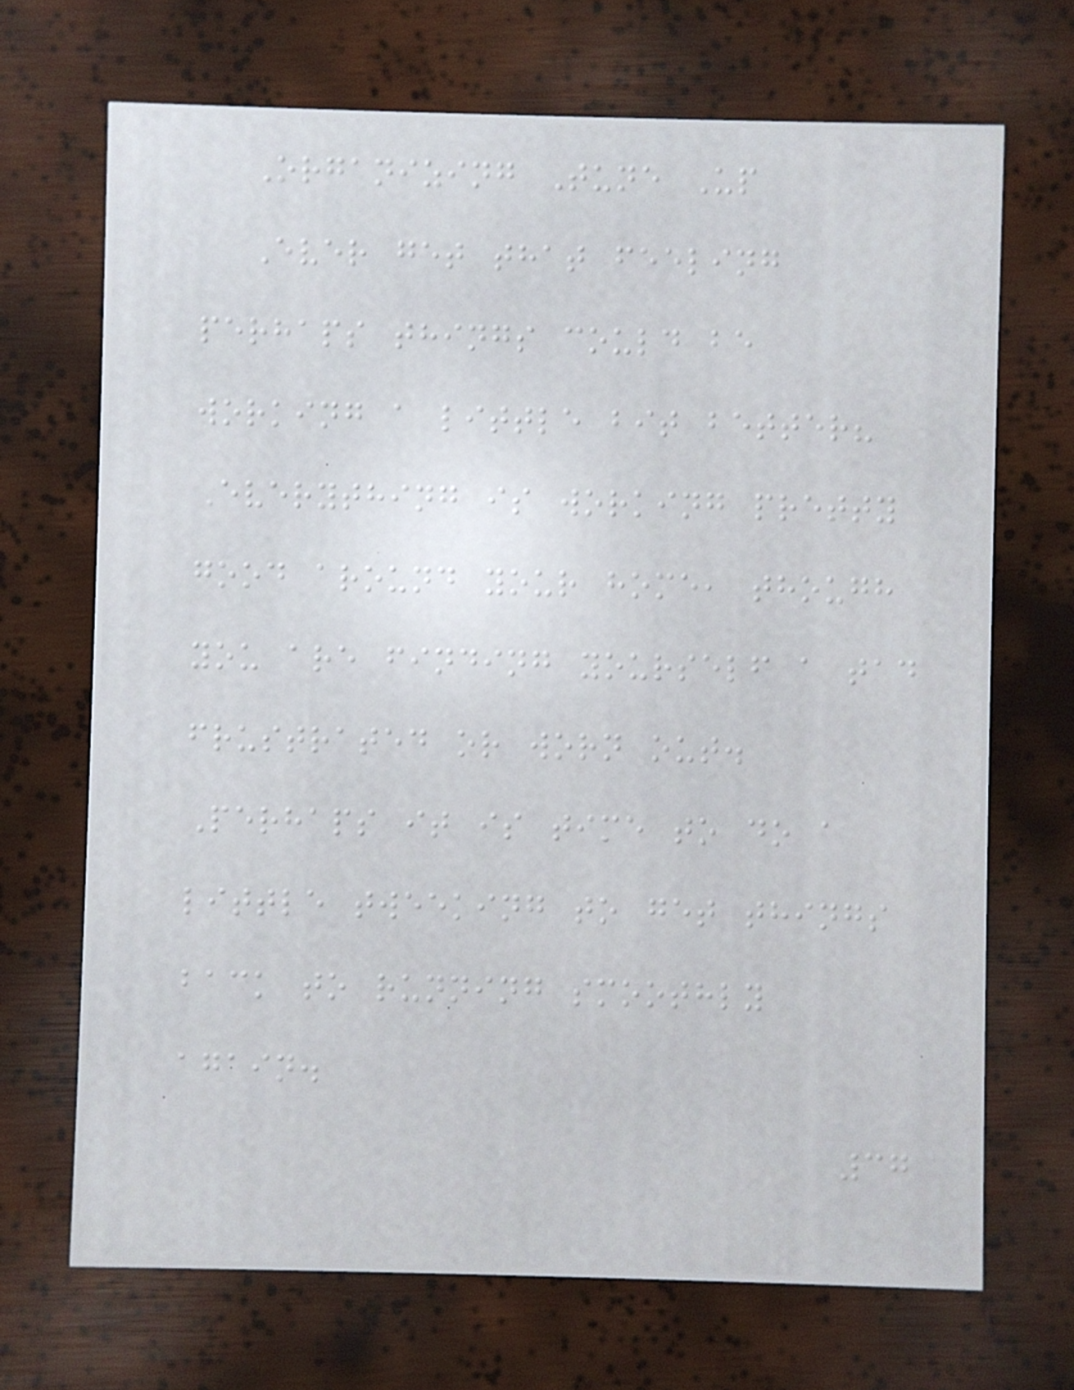Organizing Tune Up
Ever get that feeling
perhaps things could be
working a little bit better?
Everything is working pretty
good around your home, though
you are finding yourself a tad
frustrated or worn out.
Perhaps it is time to do a
little tweeking to get things
back to running smoothly
again.
37
